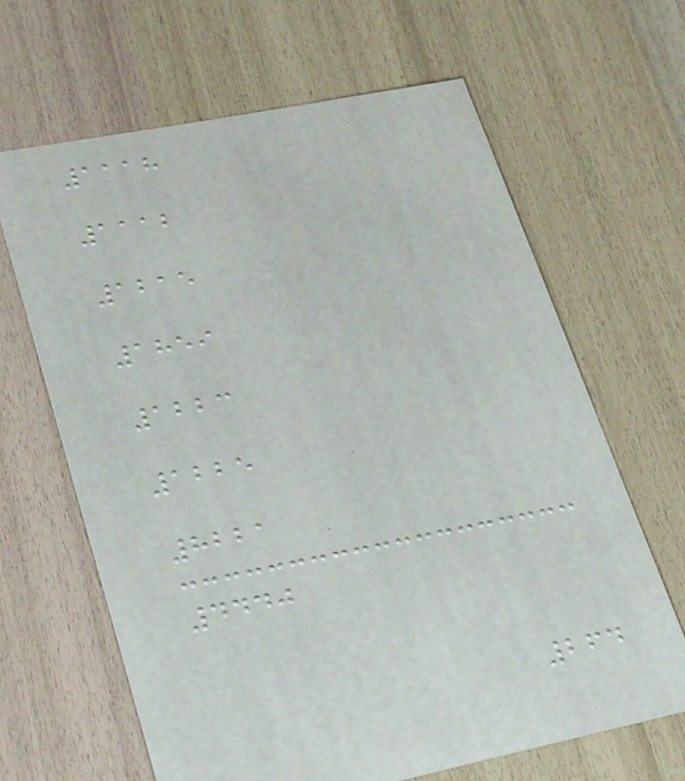1118
1112
1215
1859
1223
1225
8221
4440
264
